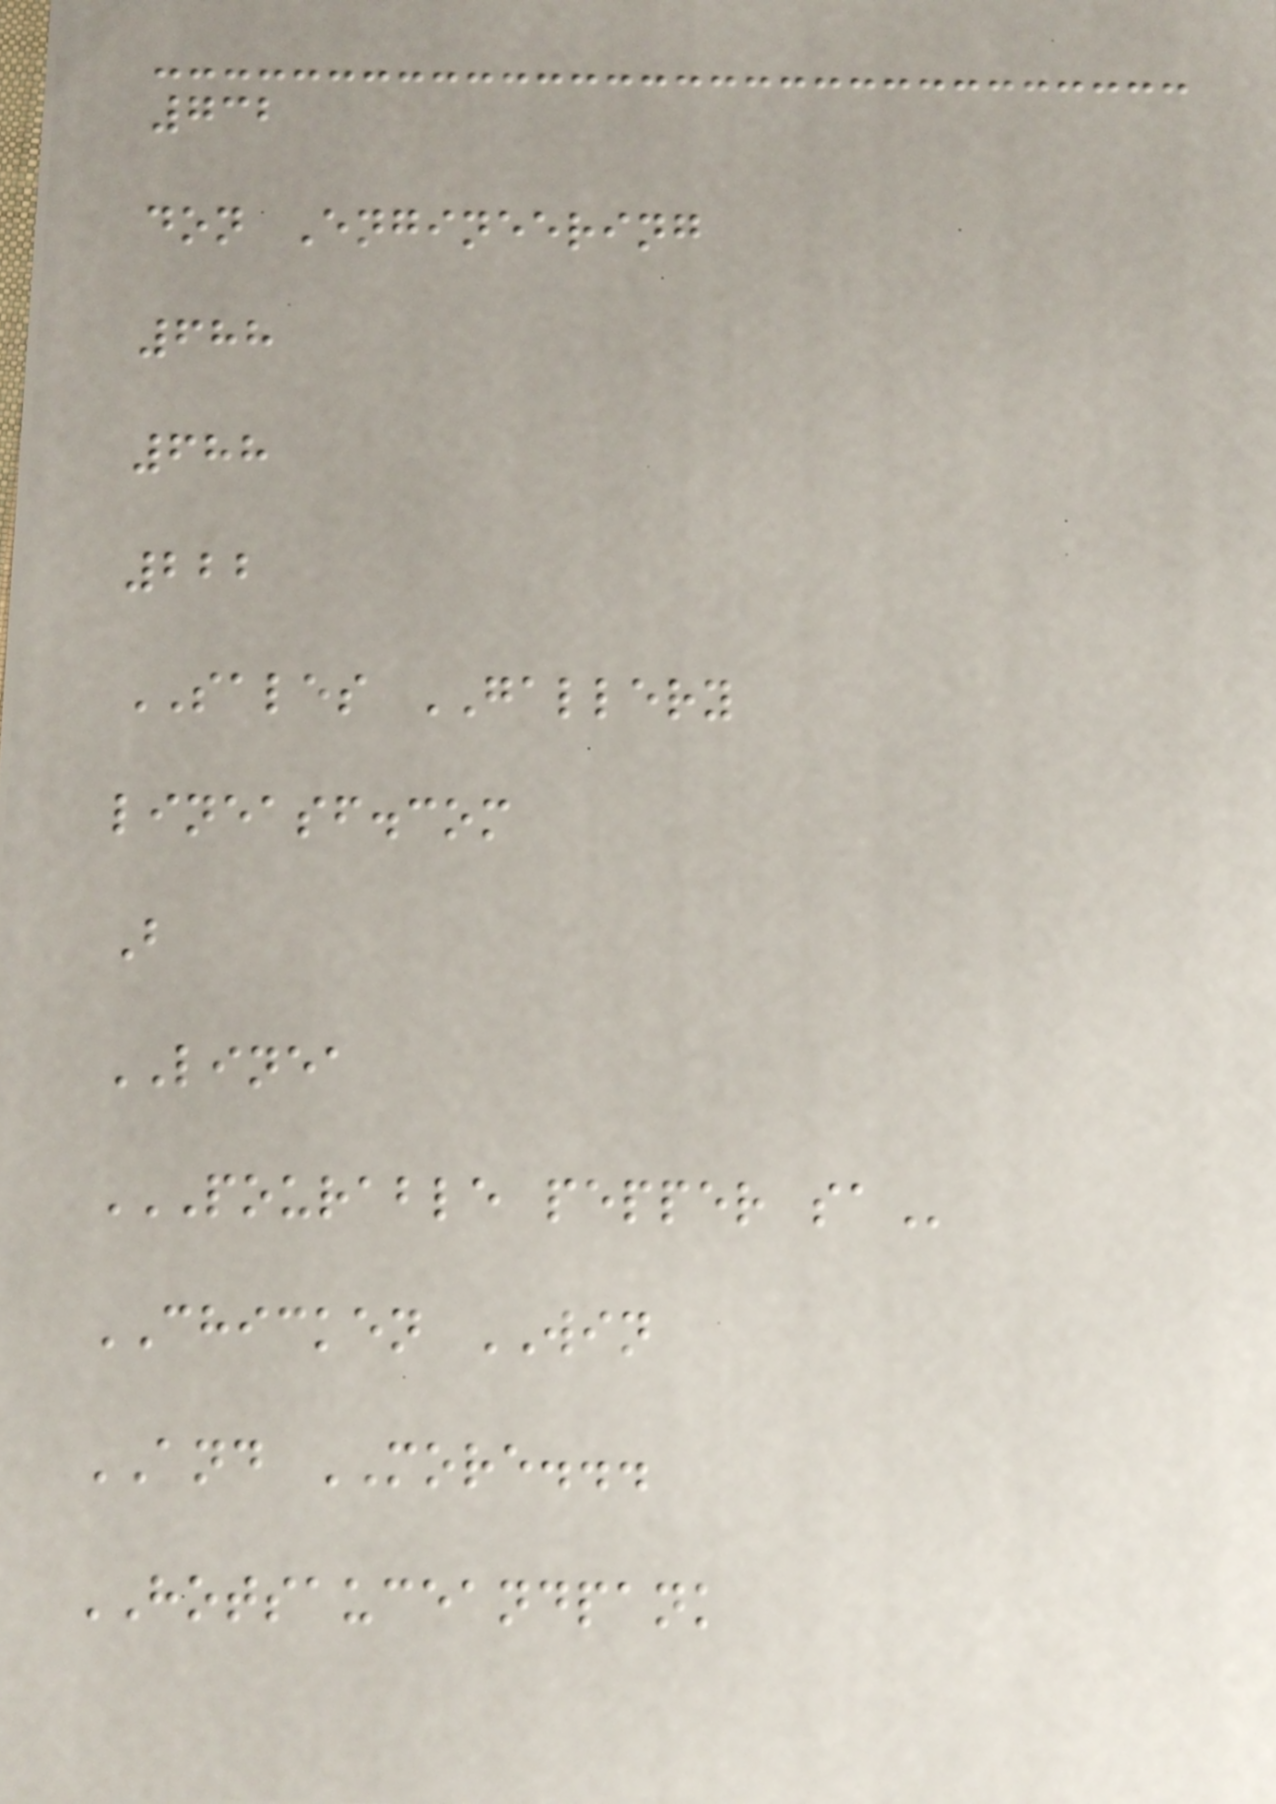732
don Engineering
688
688
222
SALES GALLERY
lineasf.com
B
LINEA
POURABLE PEPPER SA
CHICKEN WIN
AND MORE...
HOTSAUCEANDPANK
